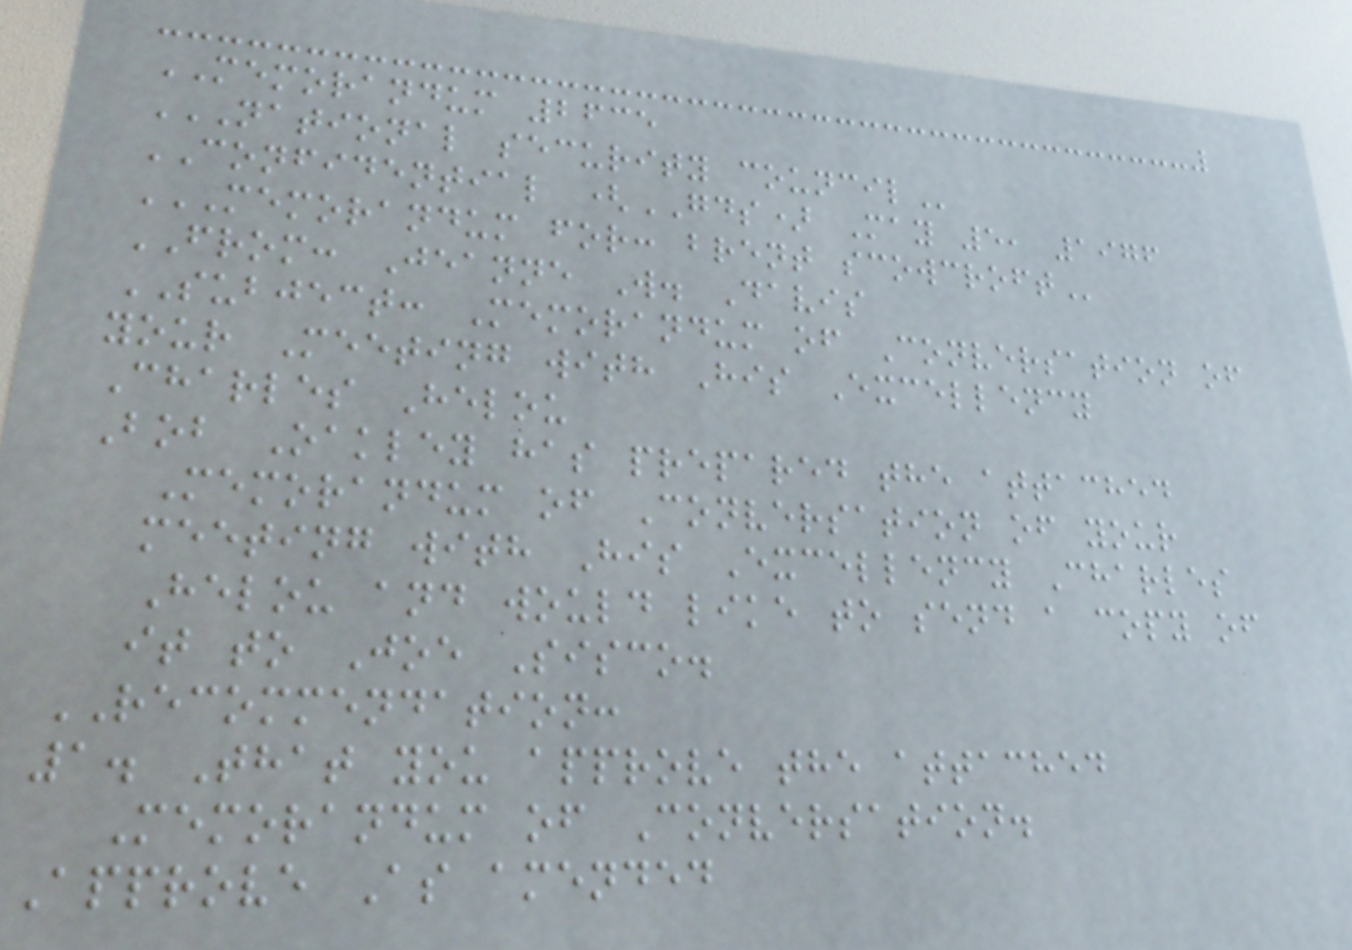MEMORANDUM 2635
NATIONAL SECURITY COUNCIL
CONFIDENTIAL (GDS) May 5, 1976
MEMORANDUM FOR: BRENT SCOWCROFT
FROM: Jeanne W. Davis
SUBJECT: Memorandum of Conversation of
your Meeting with His Excellency
Charles Helou
Bob Oakley has prepared the attached
Memorandum of Conversation of your
meeting with His Excellency Charles
Helou and would like to send a copy of
it to Joe Sisco.
RECOMMENDATION:
1. That you approve the attached
Memorandum of Conversation.
Approve As amended
